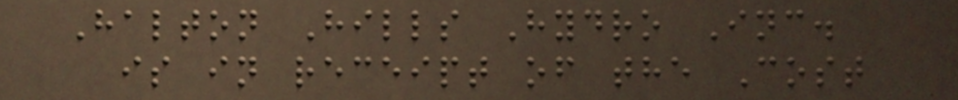Halton Hills Hydro Inc.
is in receipt of the Cost
